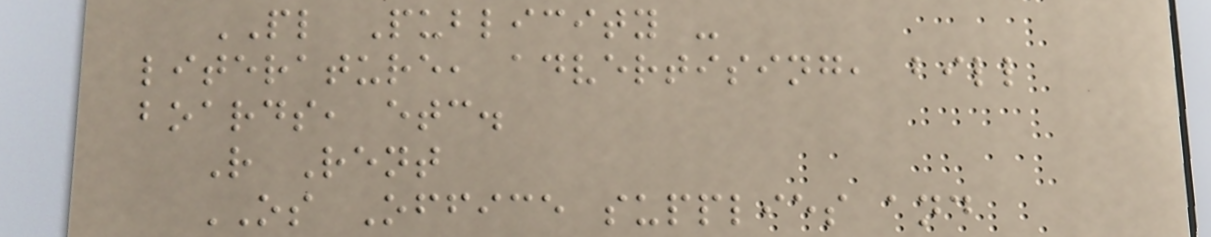PL Publicity -
literature, advertising, bill
boards, etc.
R Rent
OS Office supplies and
